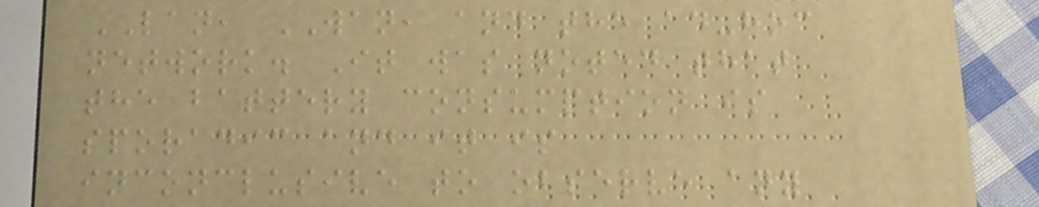LAN, WAN, and the ad-hoc
network. It was noted that
the battery consumption is
sporadic and it is
inconclusive to observe any
